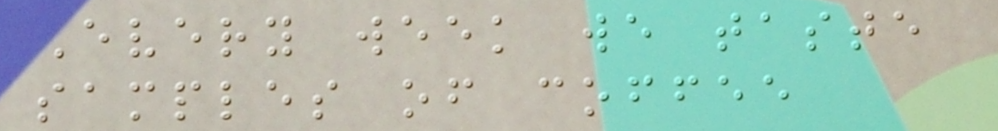Every week we taste
samples of coffee
